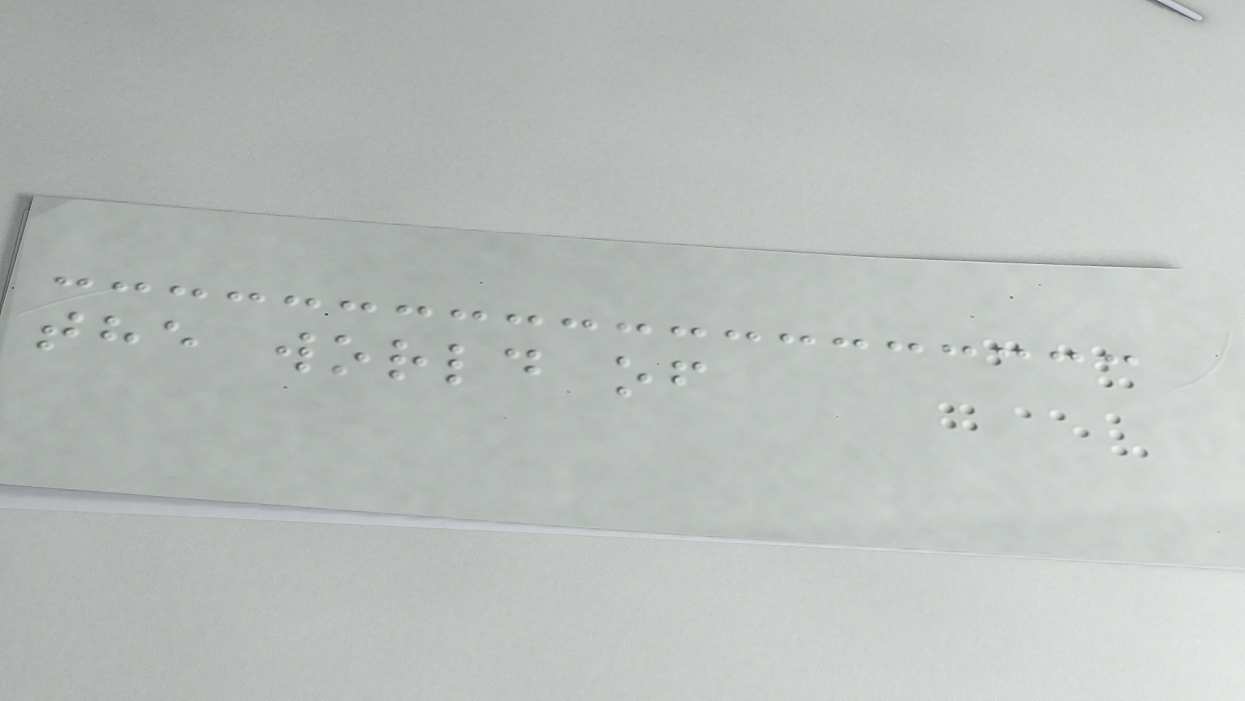the world of
